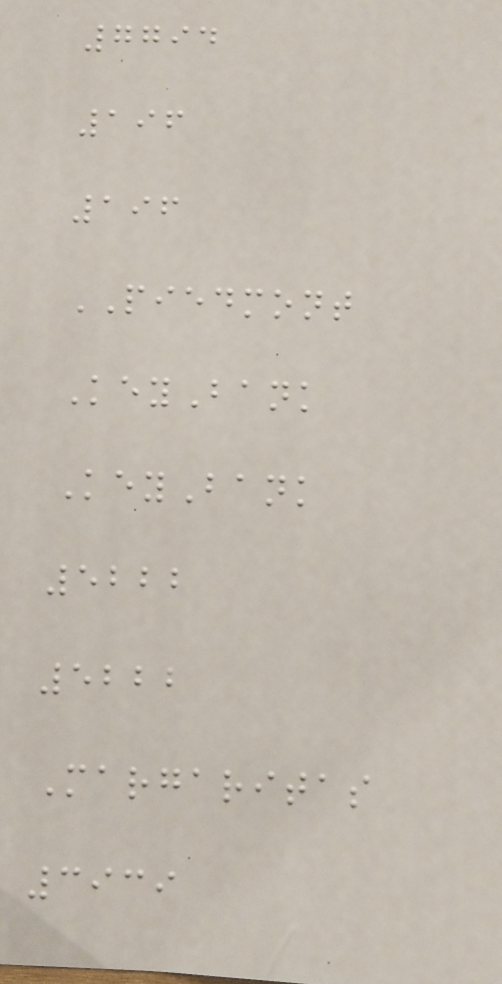7794
196
196
PIEDMONT
KeyBank
KeyBank
5222
5222
Margaritas
3939
